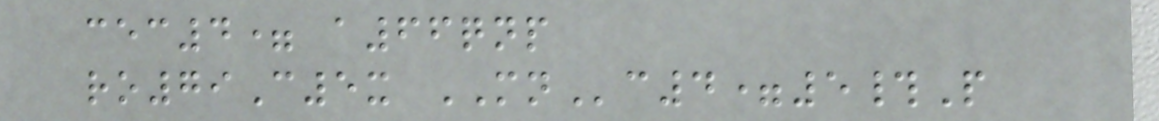cec4= a66qnp
ro79C5x MNc4=5#P
